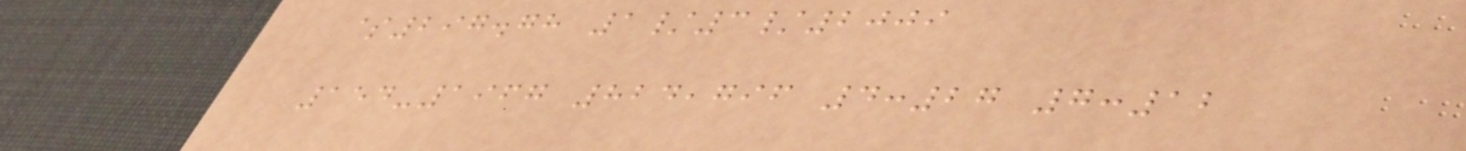$297.78 1/3/2009
154-1967 824,796 4:27 7:12
